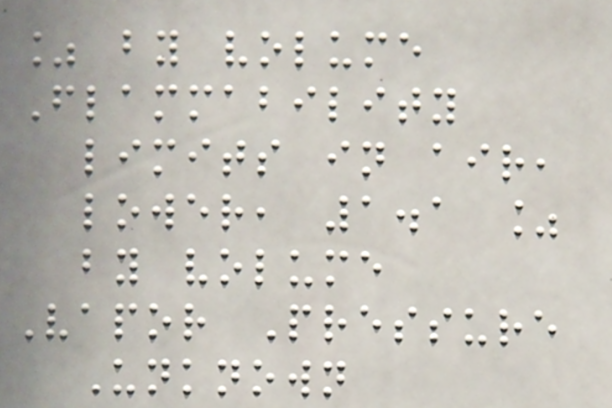% by volume
Flammability
limits in air,
lower, 1.1 %
by volume
Vapor Pressure
Unknown
